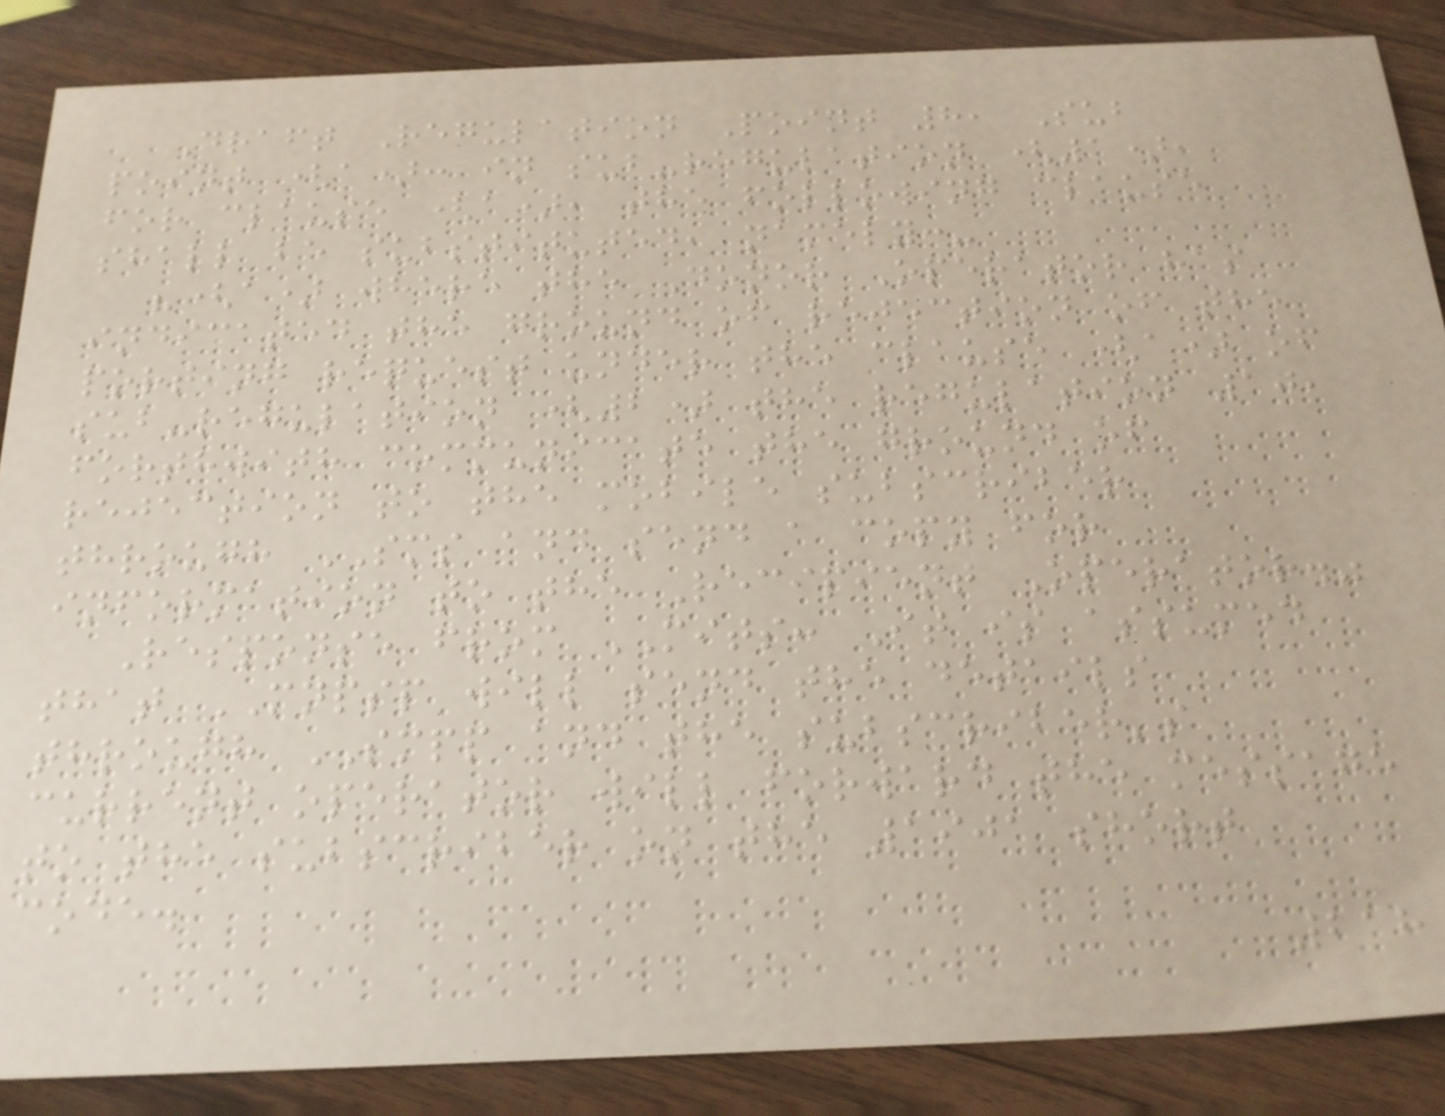Draft Regulation Point 8, Sub
point (a): in sub-regulation (1),
for clause (a), the following clause
shall be substituted, namely:-
"(a) where the Donor Operator has
indicated the ground of rejection of the
porting request under the clause (a) of
sub-regulation (2) the regulation 10,
forthwith communicate the ground of
rejection to the mobile subscriber
through SMS and send a copy for
information to the Recipient Operator."
Response from MITS: It is assumed
that MNPSP will send the details
through SMPP and the subscriber's
current operator will forward the message
to the subscriber on the 1901 short
code.
218
